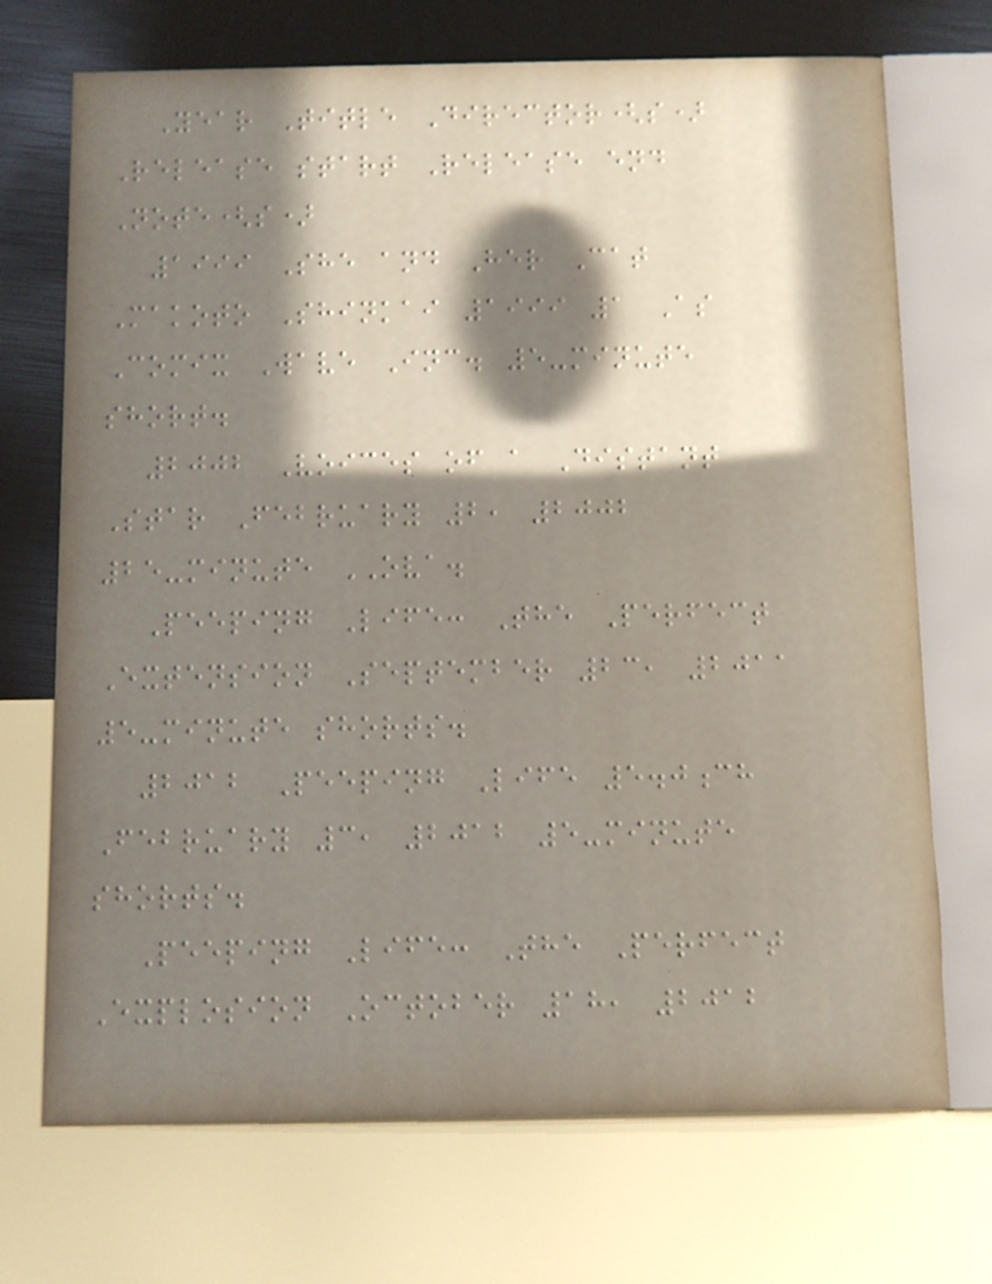Year Title Director(s)
Release start Release end
Note(s)
1999 She and Her Cat
Makoto Shinkai 1999 1 As
Comix Wave Inc. 5-minute
short.
2002 Voices of a Distant
Star February 2, 2002
25-minute OVA.
Peeping Life: The Perfect
Extension September 23, 2011
5-minute shorts.
2012 Peeping Life 5.0ch
February 3, 2012 5-minute
shorts.
Peeping Life: The Perfect
Explosion October 18, 2012
